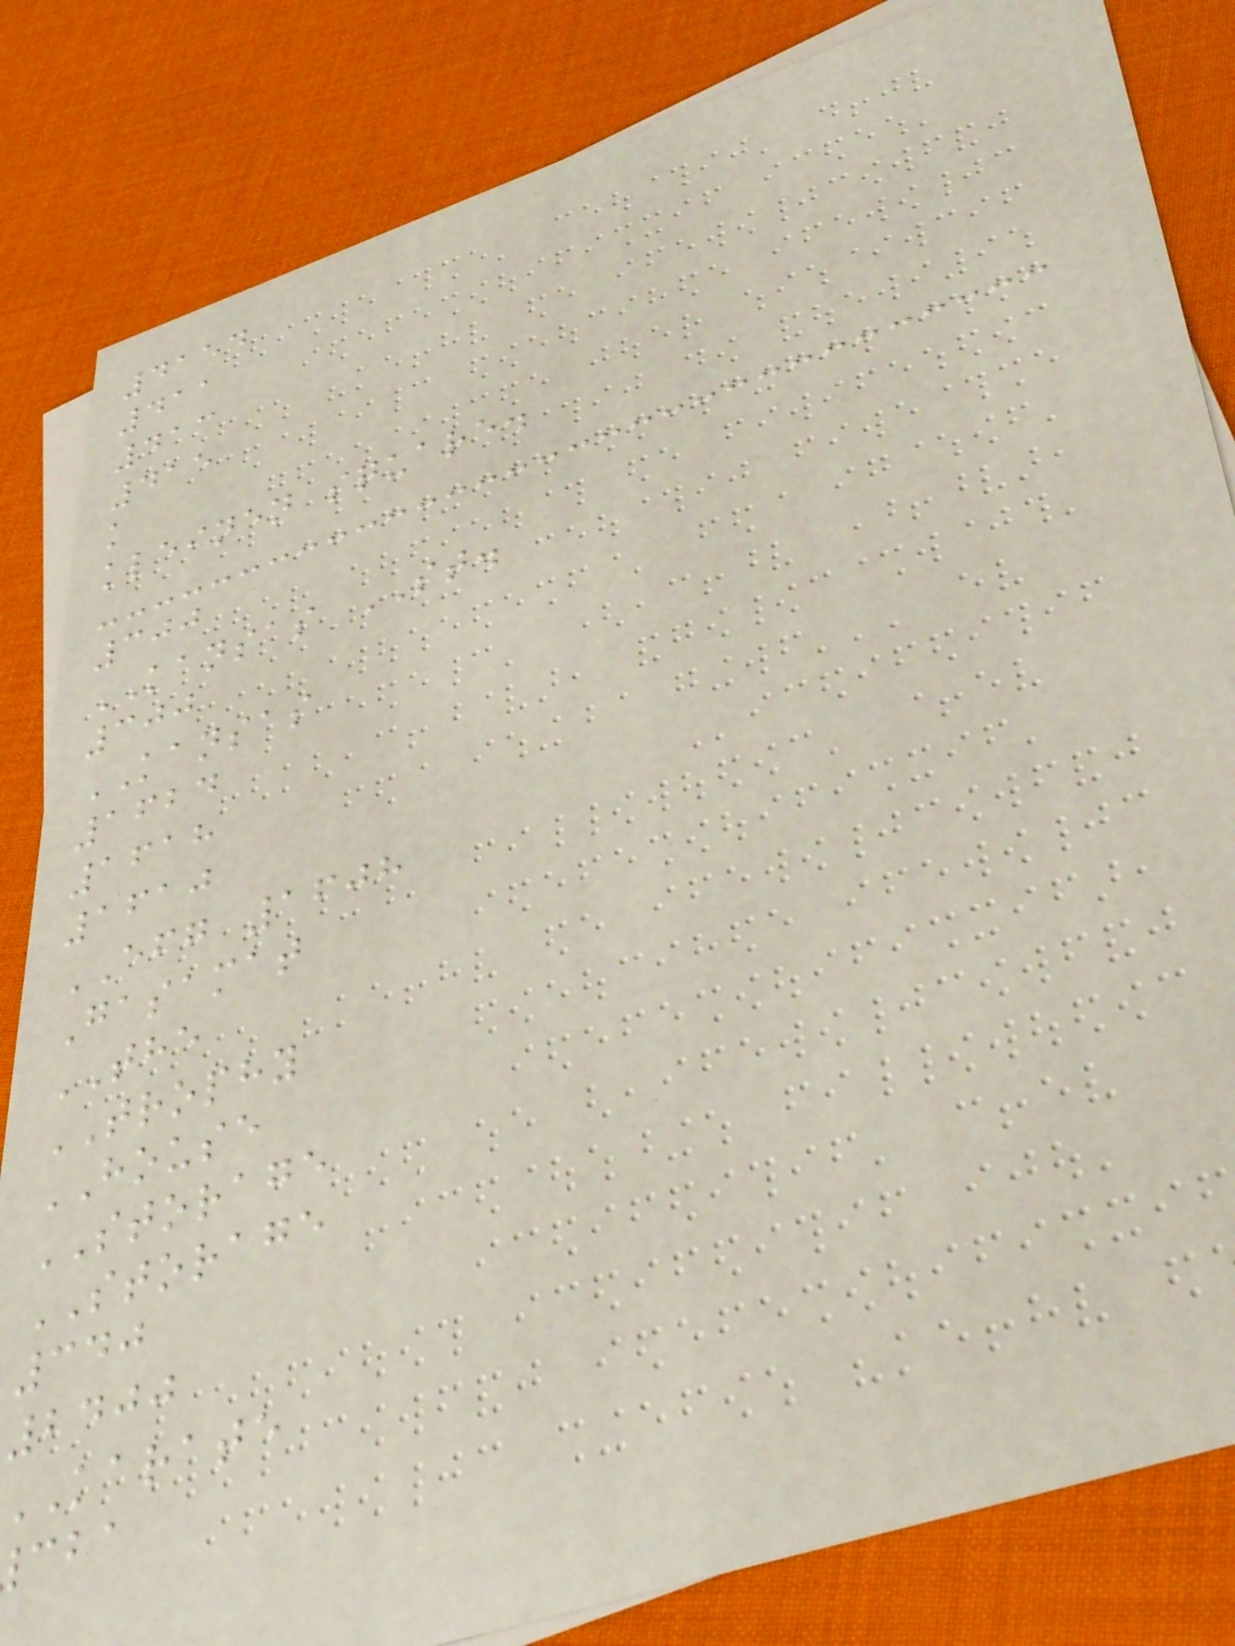4154
411
413
415
k
kleinen square.
300
KANSAS ST.
300
KANSAS
1624
1618
1610
EFG 1608
Gasamat
THE
TROPHY
HOUSE
STORAGE
STORAGE
340
2400
karate
